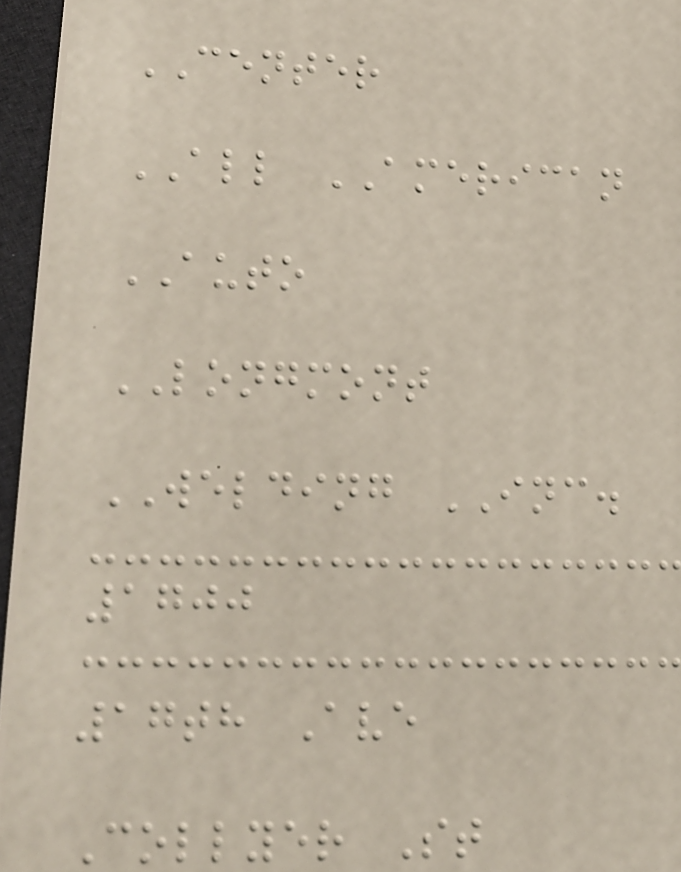CENTER
ALL AMERICAN
AUTO
LONGMONT
WELDING INC.
1700
17th Ave
Collyer St
